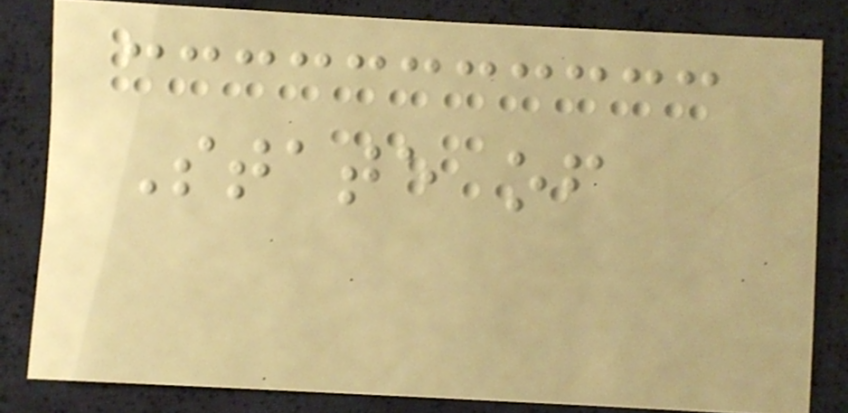State of
